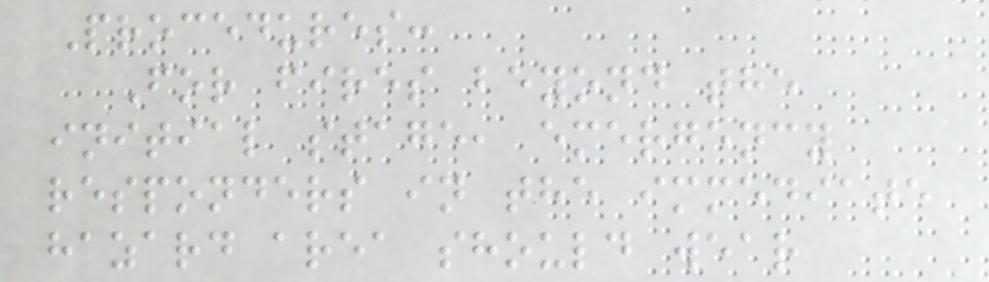Procedures:
For fires beyond the
initial stage, emergency
responders in the immediate
hazard area should wear
